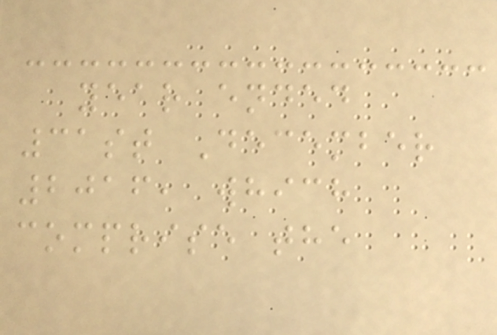year ended
31st December
2016, which
comprise the
